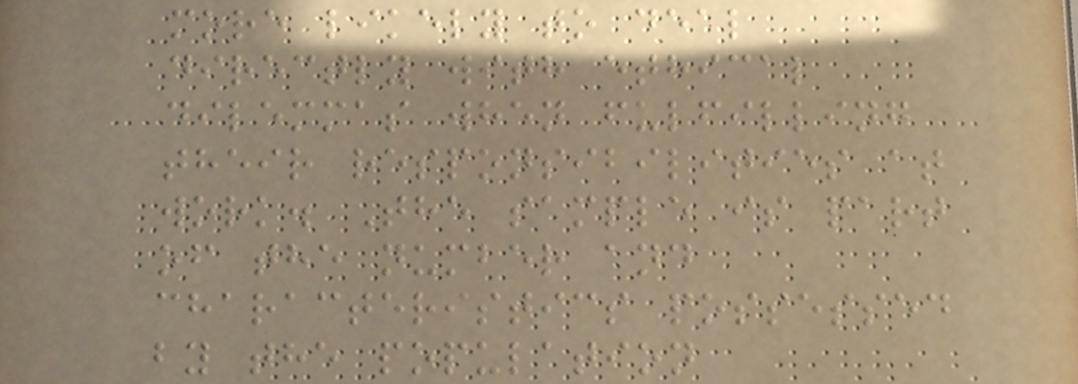more likely to deal
directly with ethical
dilemmas when fulfilling
their responsibilities at
work. The sample is part
of the number and
characteristics possessed
by the population
